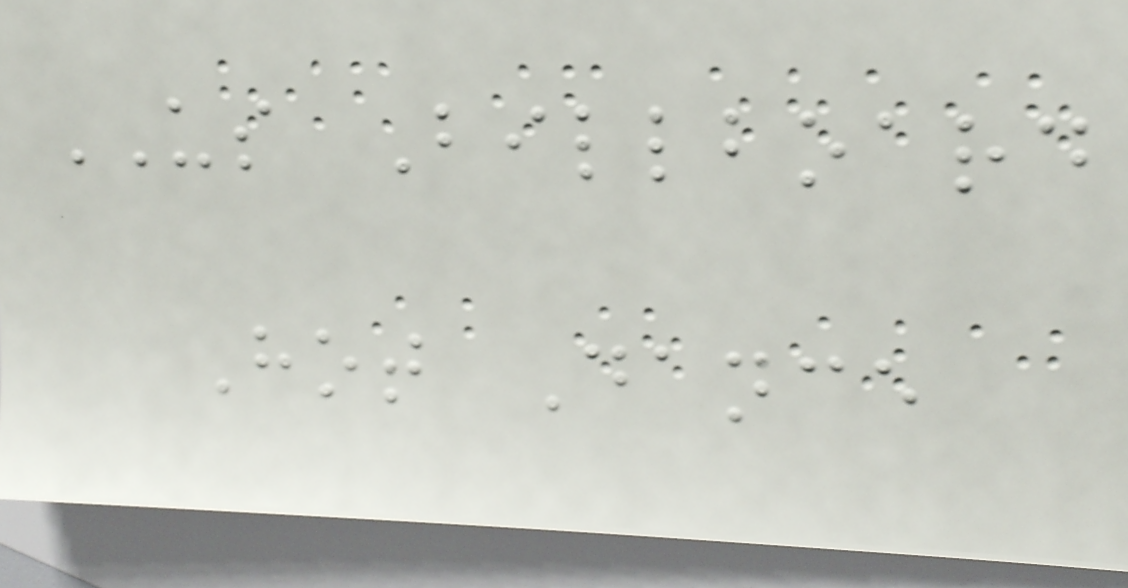US Billboard
Hot Dance
